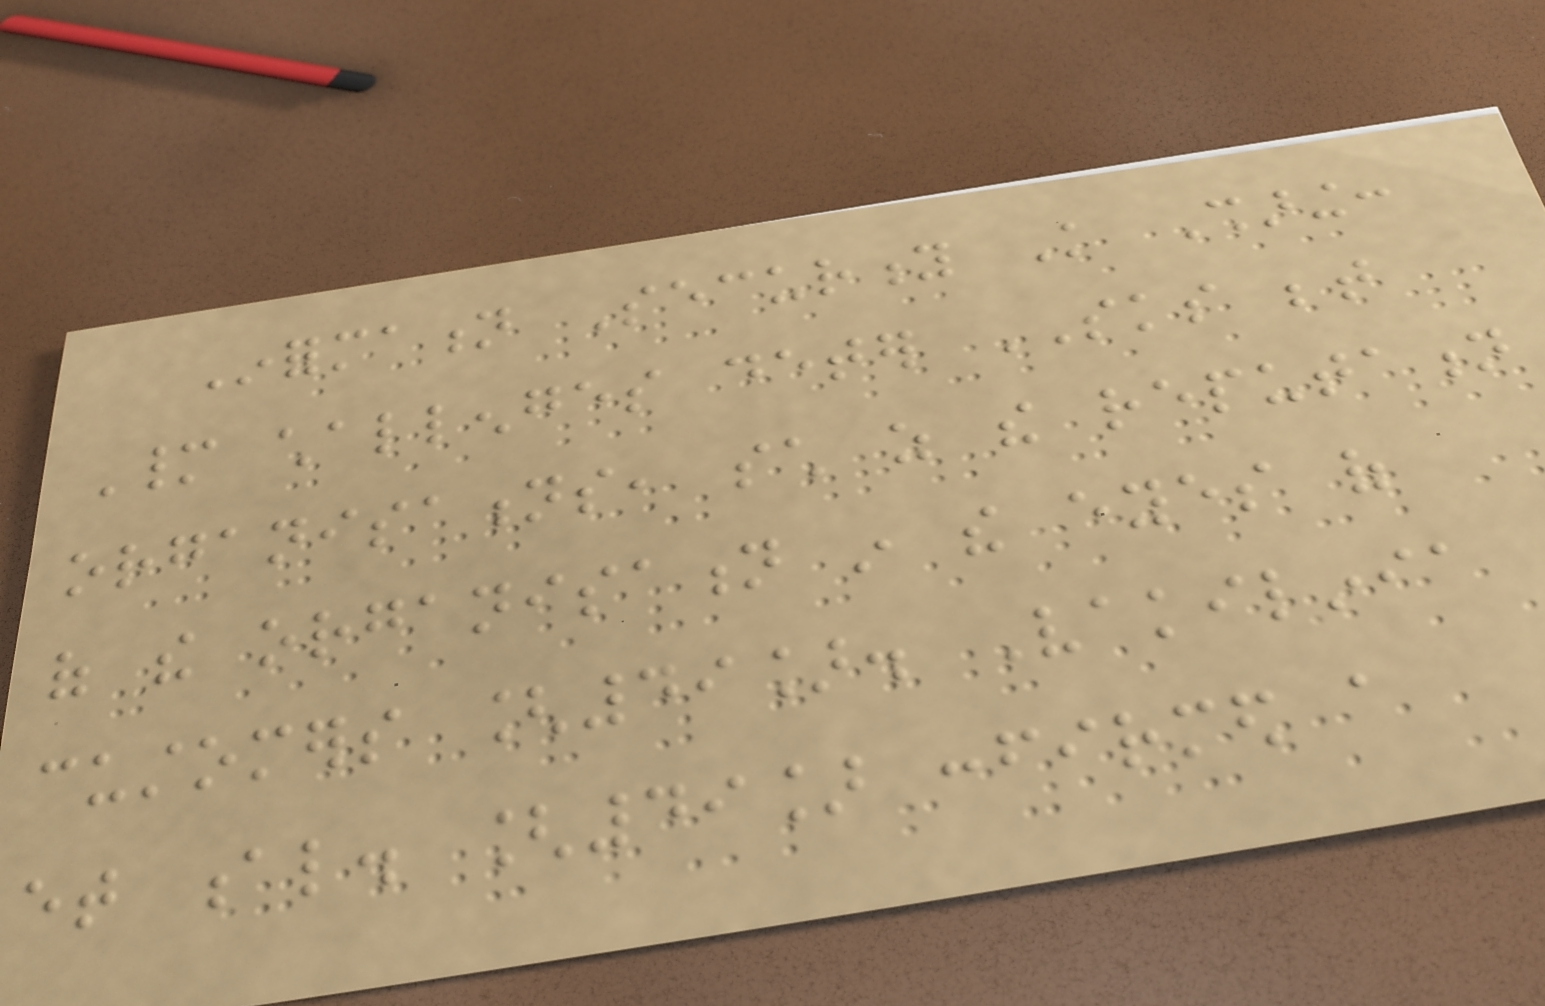Information Security Knowledge Sharing:
Many challenges deter SKS between
organisations, such as the reputation
of the organisation in the eyes of
customers [49]. Vakilinia
et al. [49] confirmed a
